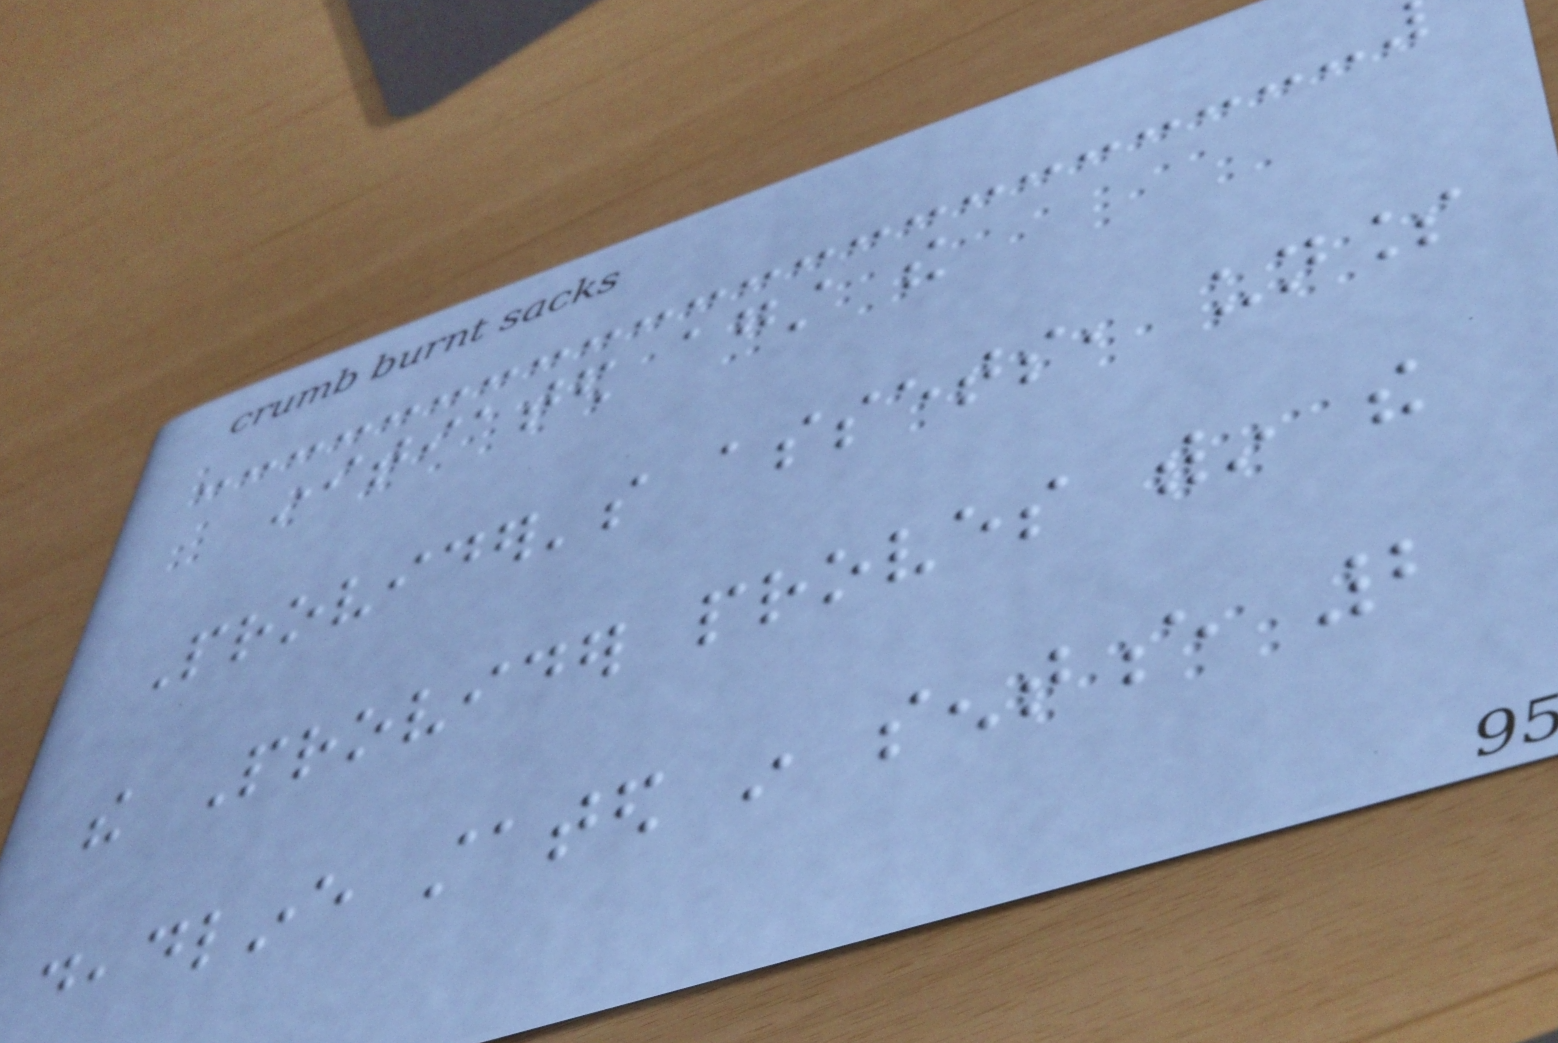initiated against the
Provider's assets, unless
the Provider proves within the
deadline stated in sentence 2
